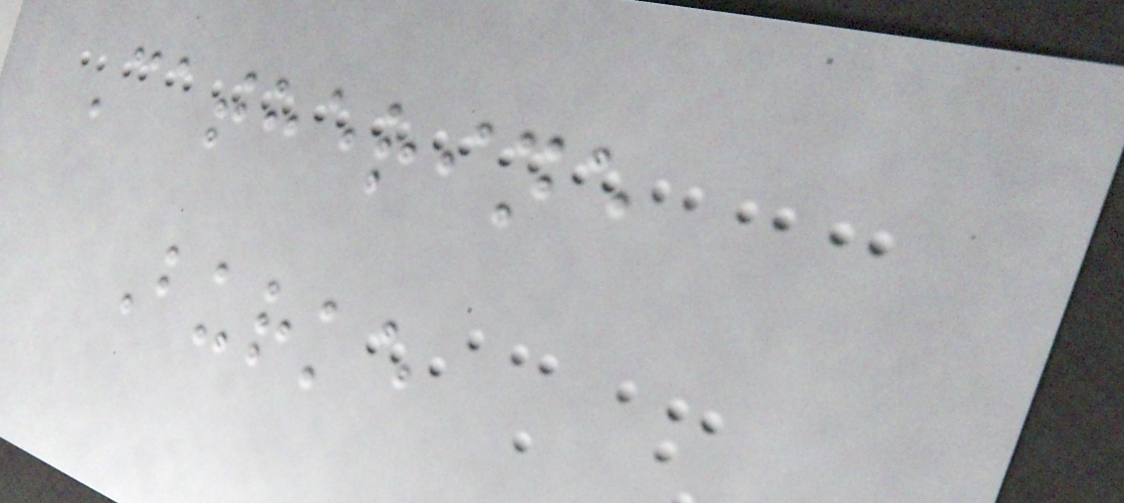Catherine
Burke
